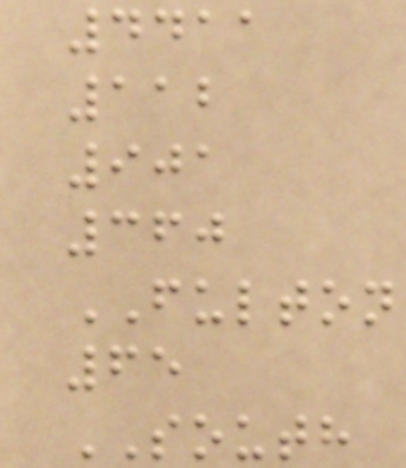4411
112
901
360
FULTON
65
SOUTH
